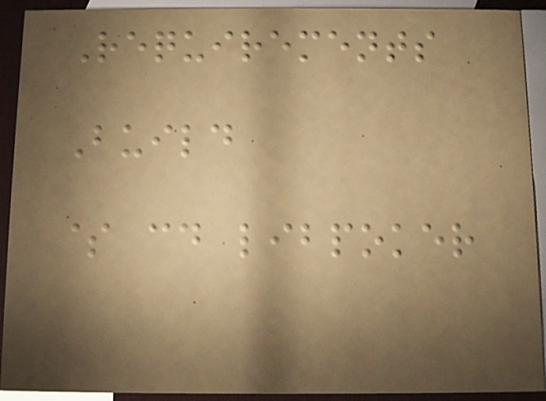Requirements
Build
$ cd libpoker
